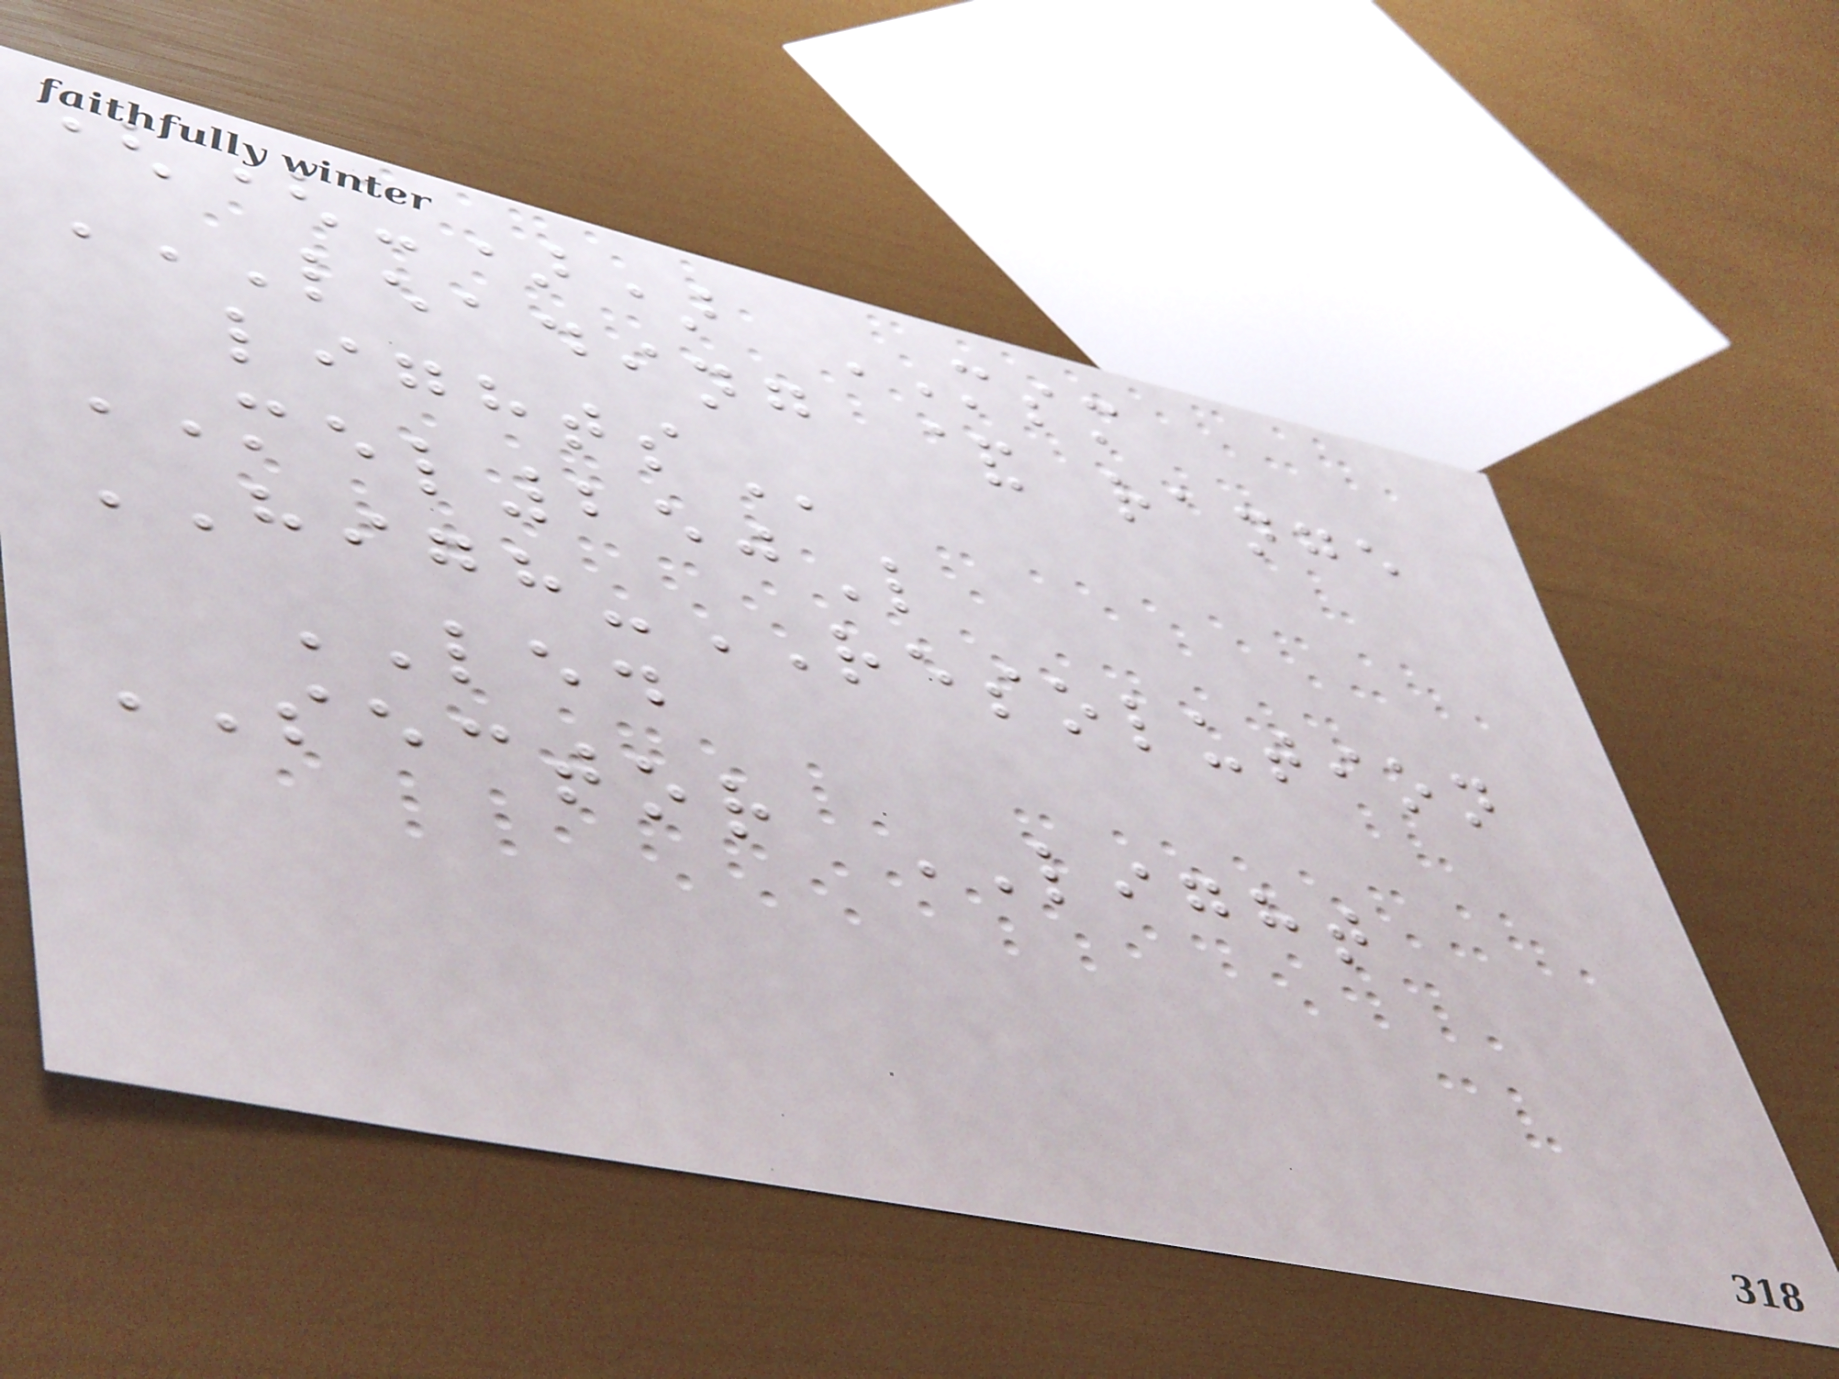((-)) MSM
LEADING & RANGE
LIGHTS
MEL250L
HIGH-RESOLUTION
LED
SECTOR LIGHT
